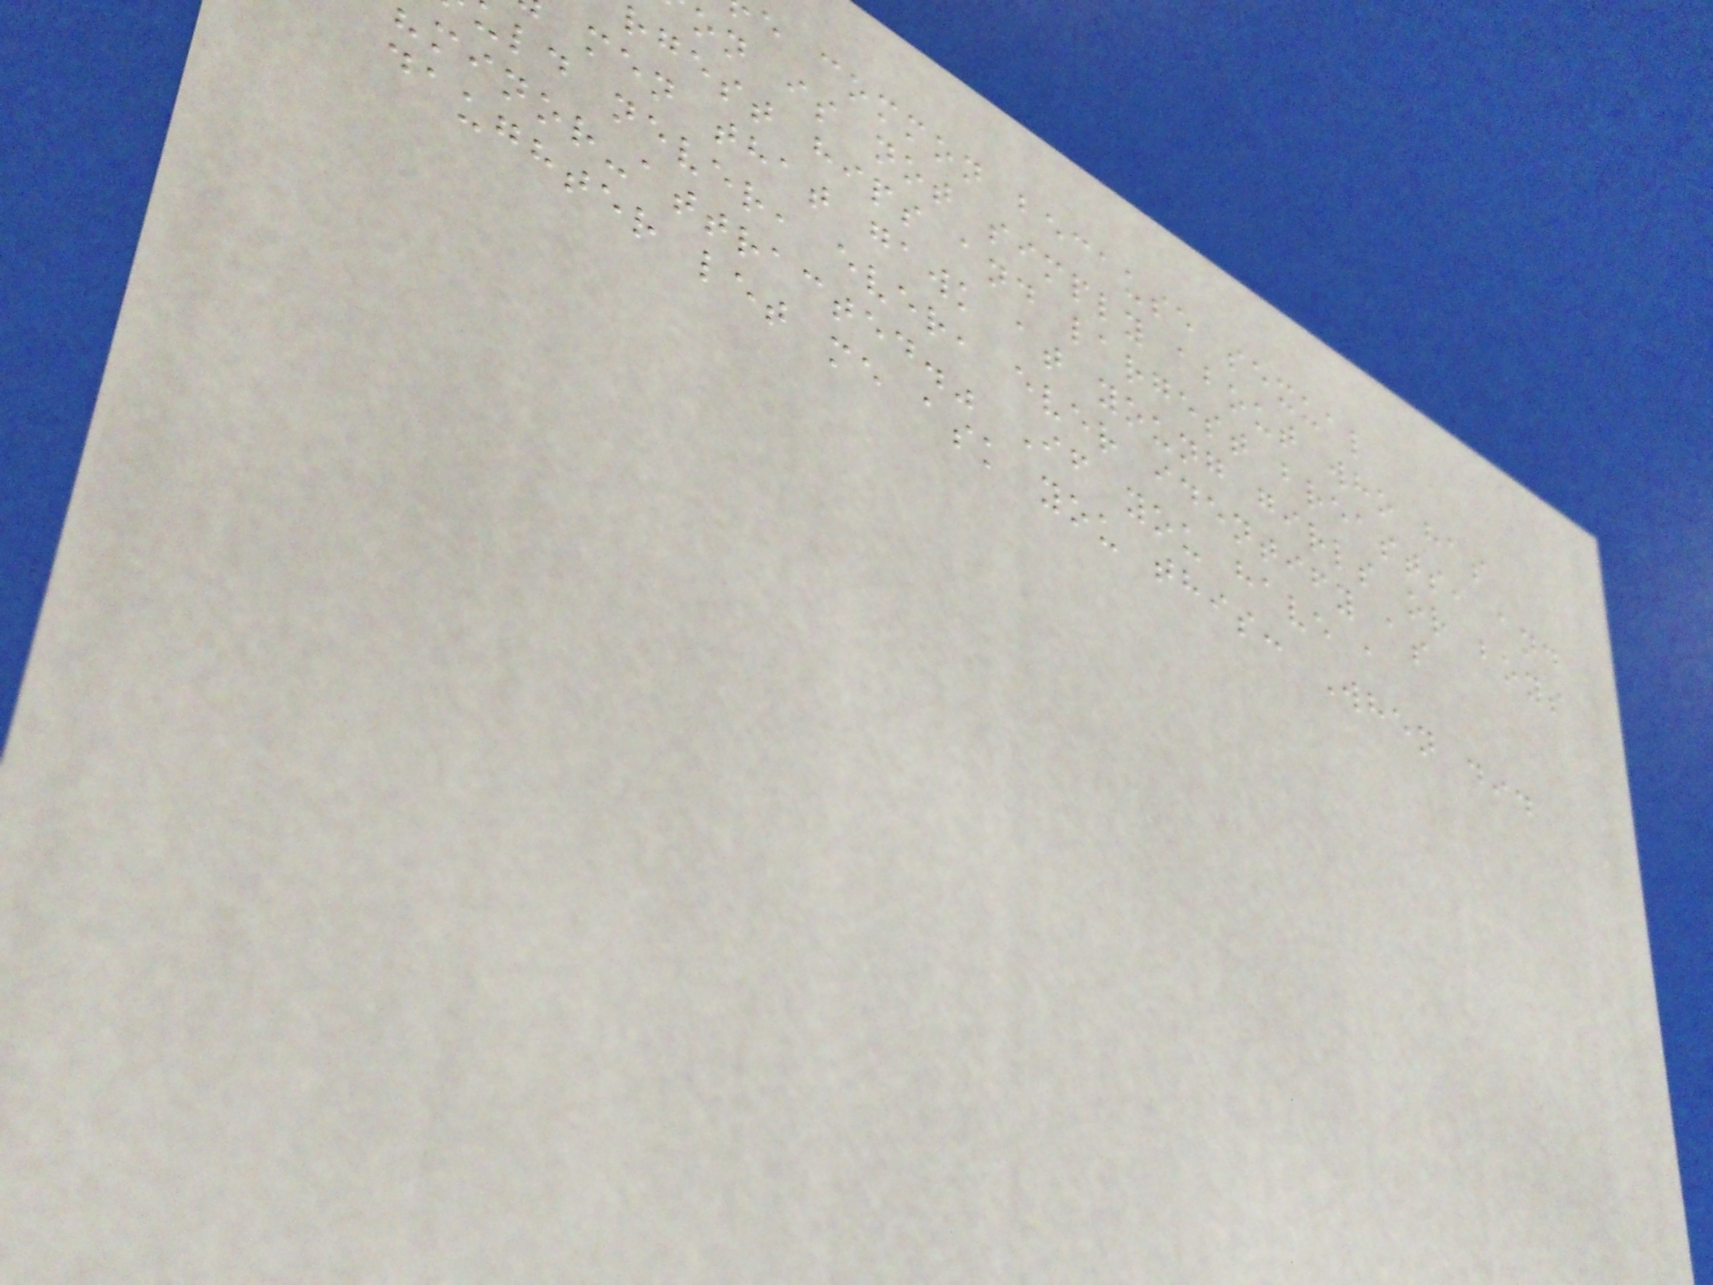e common because sexual
on is not simply about who has
rgest hips and largest breasts, and
men that gawk at young girls or boys
ld never, ever, ever identify as
minor-attracted." If you have a
daughter let me ask you this: When did
